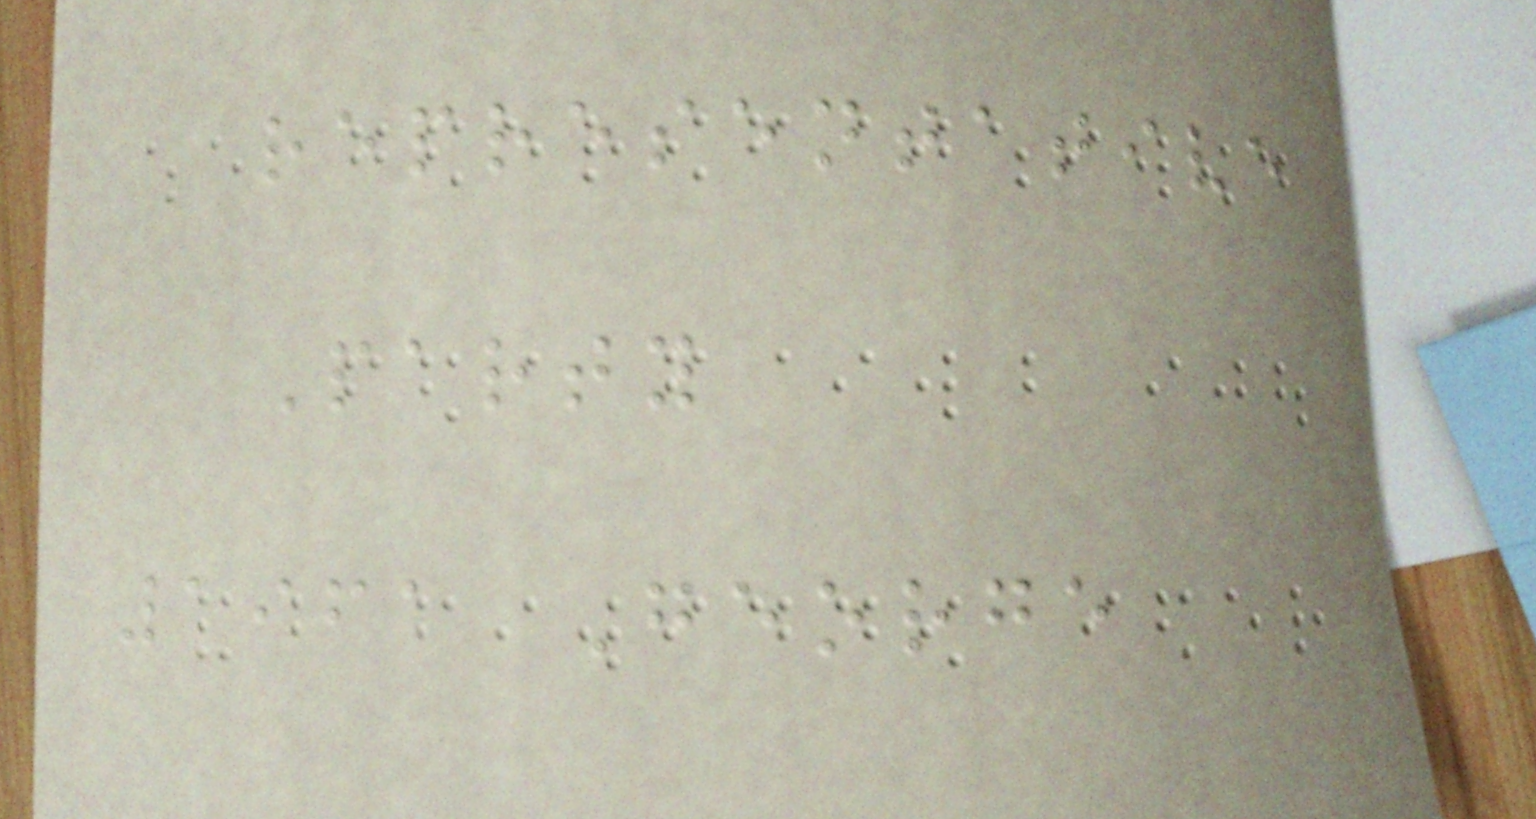representative
Party
1961 George
